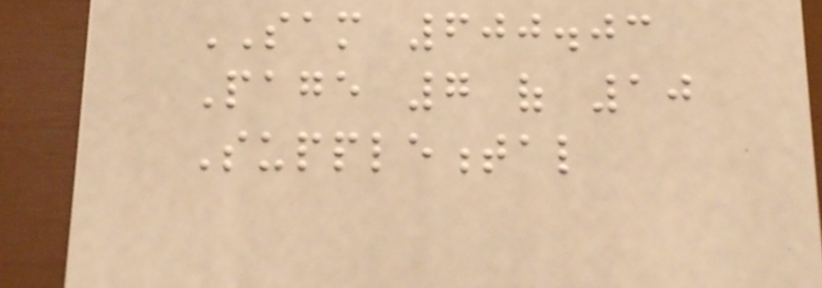SAM 600.03
Page 7 of 10
Supplemental
